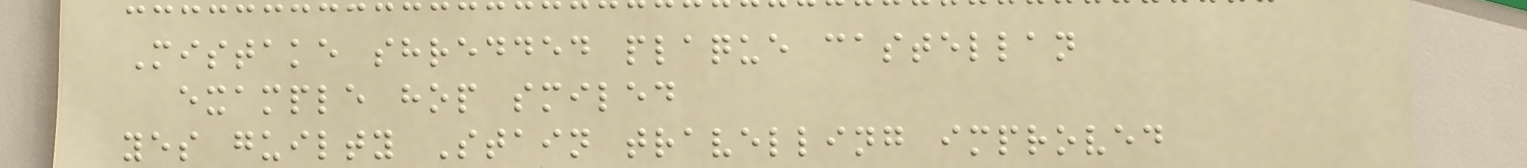Mistake shredded plaque castellan
example hop smiled
yes guilty Stain travelling improved
